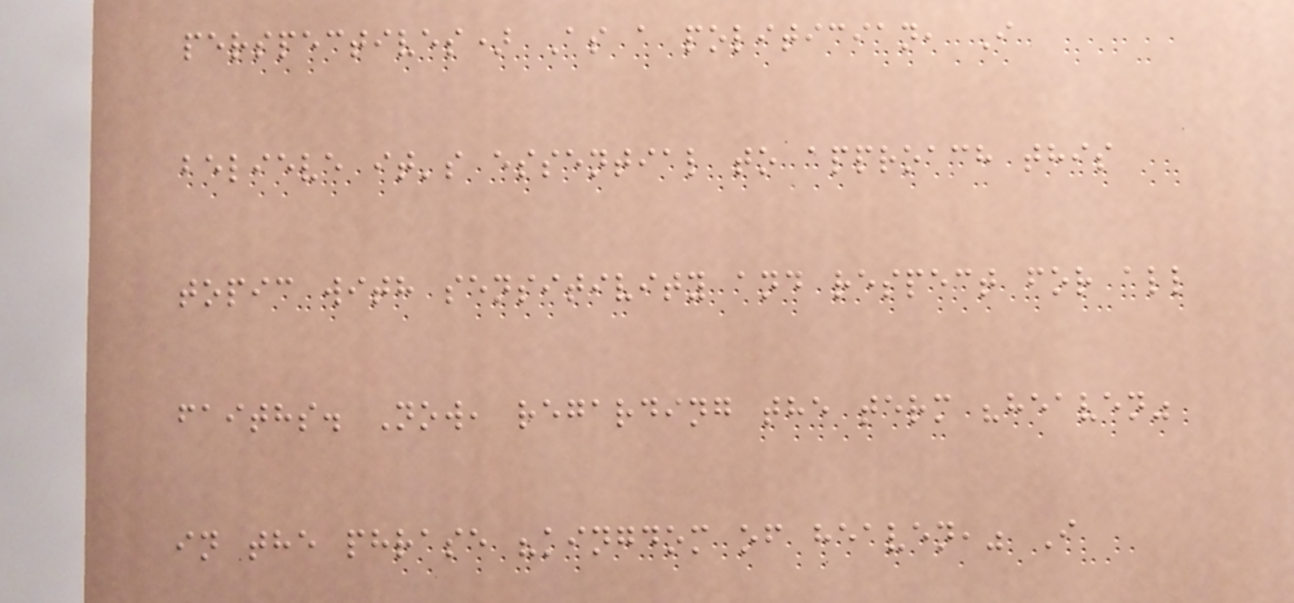perspectives) As a politician, I
believe it's essential to approach this
topic with sensitivity and respect for all
faiths. Now, regarding the term "heaven"
in the phrase "kingdom of heaven," I
